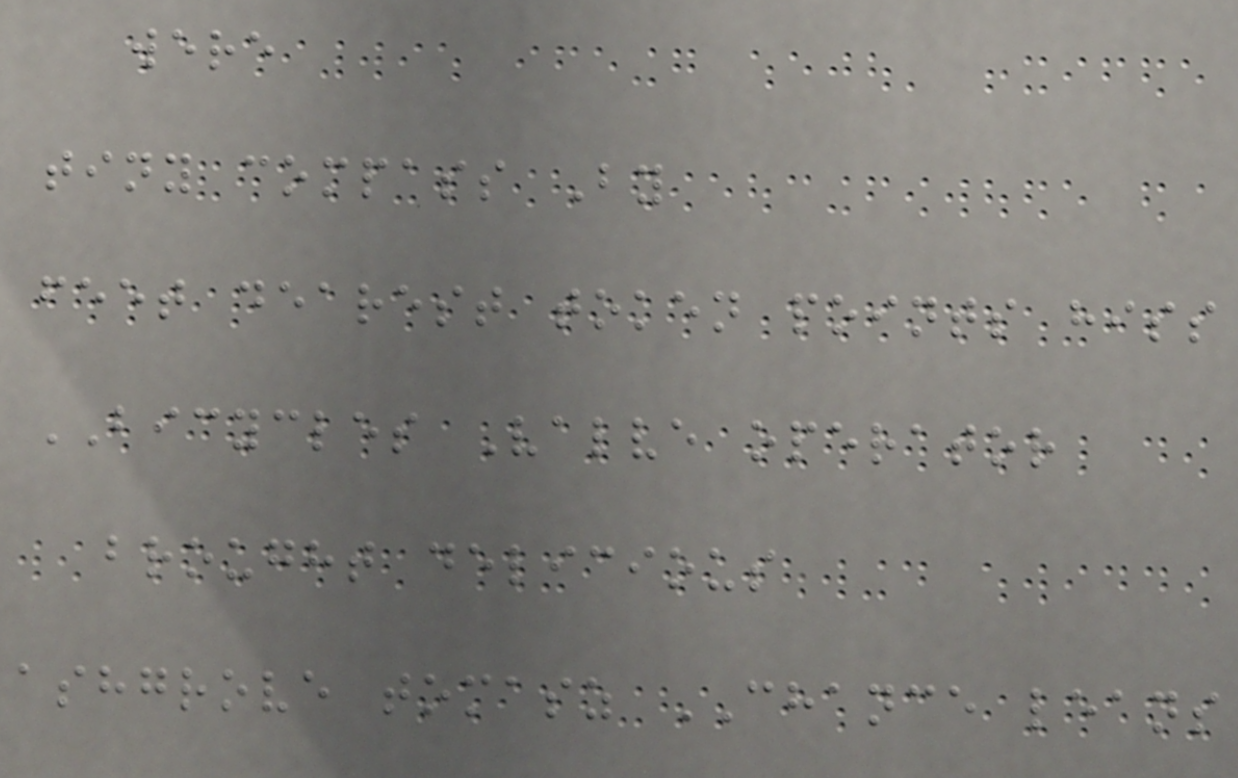were
tiny compass By
feet dearest token points hiss
BICYCLES Valve operator
brought delicious
ashgrove tomasz CHANCE leans
